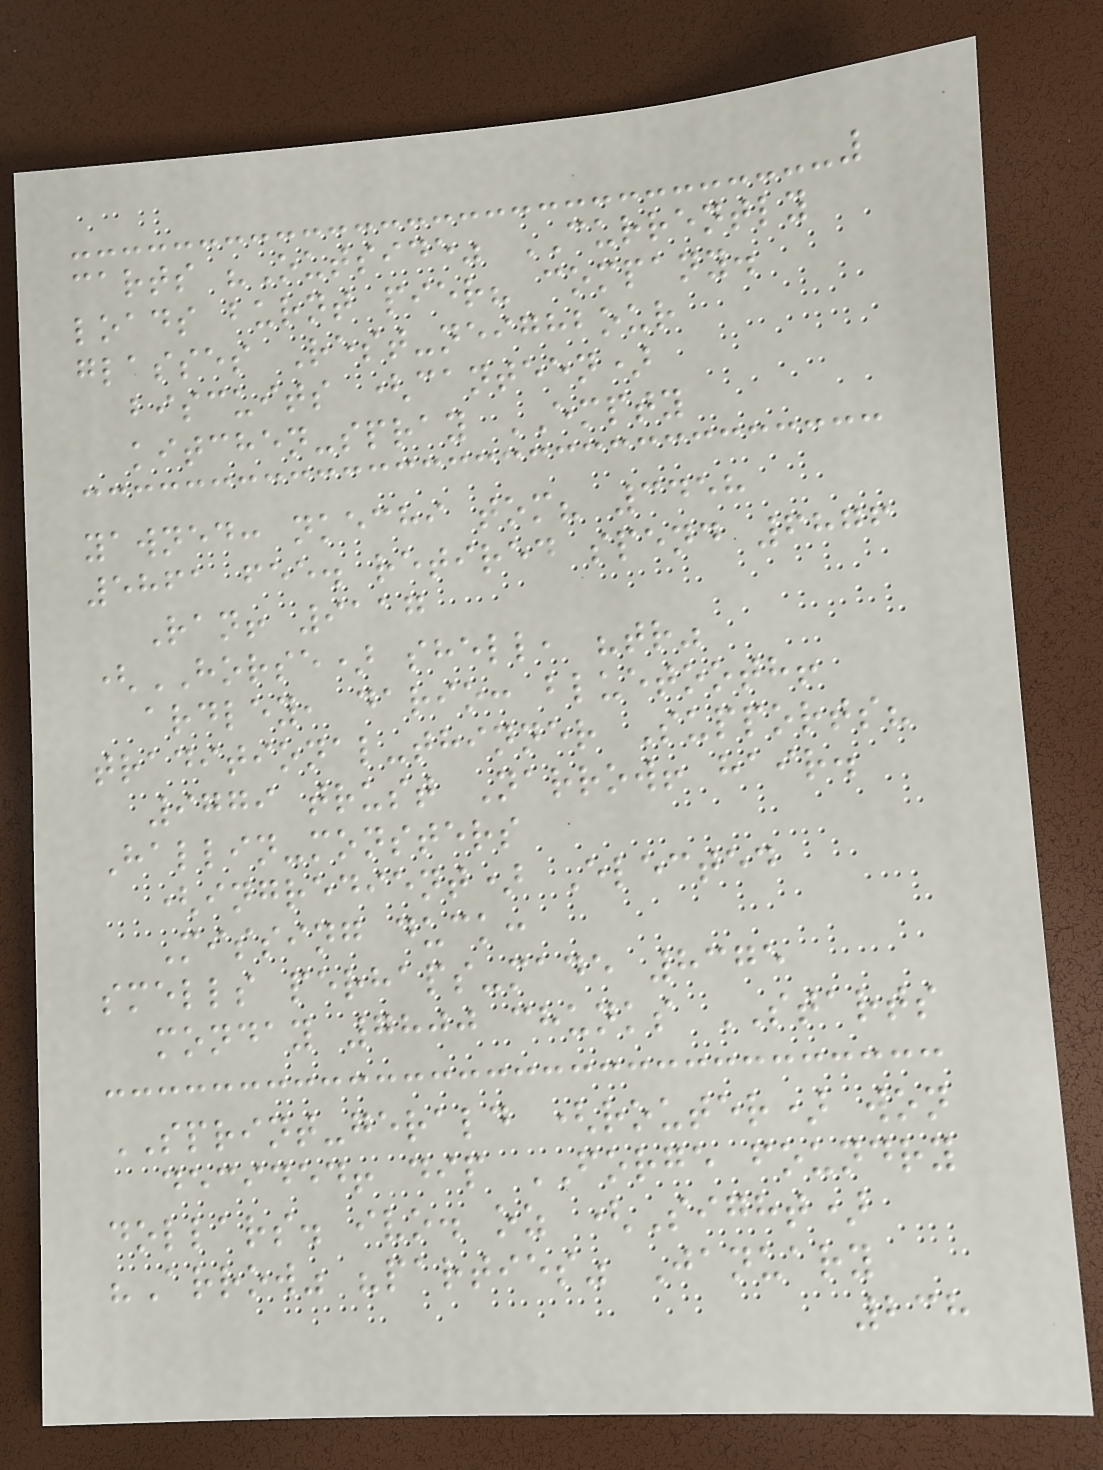carts "Outside" CURRENTLY
loads burnt pier? company.
glasses Rest-neighbour
biscuits (canteen)
kitchen-spray EMPTY
yawned: nkechi tom? 3458
5861 fee. retired spend 6876
Ran! 9117
(HORSE) shell, "tr"
ardley, dario: bluetooth!
traditional-thinner Supports?
9779 trust Narrow! hair.
Hallin-monsters
(ingredient) Elected
Missing duck:
smells perhaps-made 8375
monday 7800 chunks STARTS
SPRINT-gerald (router) won
decided! dip FORGE foundry
dollars. ivo. oz (Sight)
"Arrow" "parties" January
238
